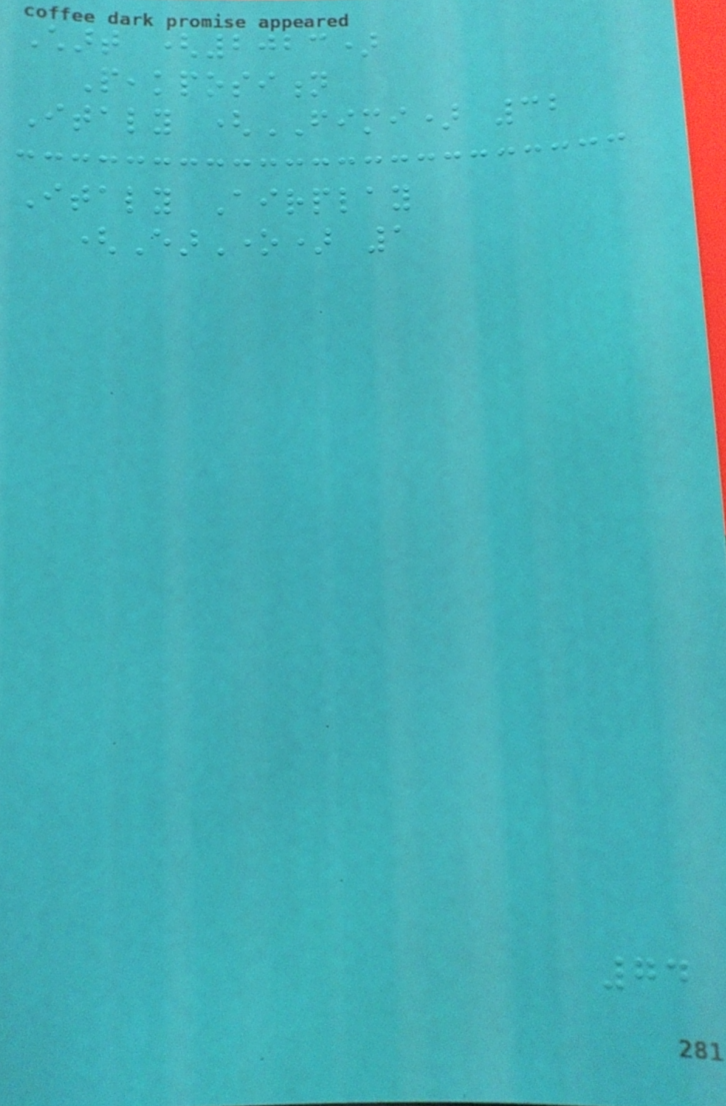Chart (2023)
Peakposition
Italy (FIMI) 32
Italy Airplay
(EarOne) 1
74
